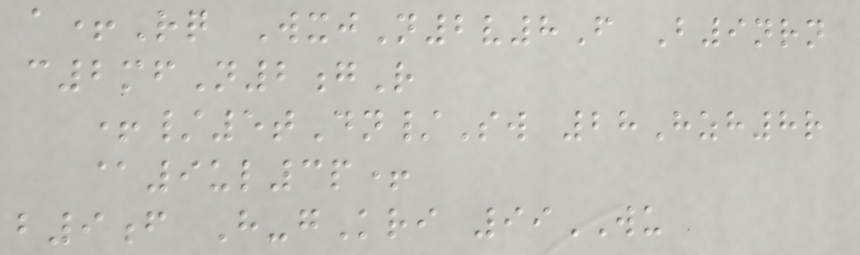a+Rq WxjN2v8F B9nrn
c2mfN2gR
+/5tDn/Sw 28Hzh8r
@9ul3p+
b9f H-gKri 99WU
